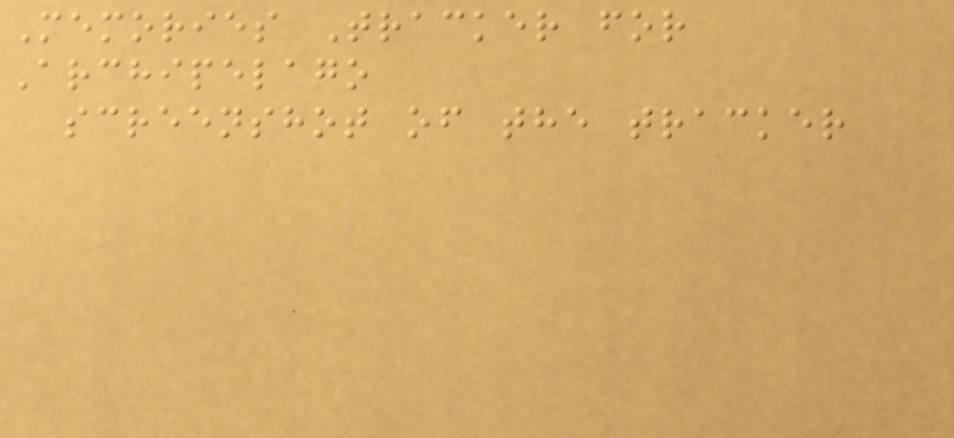Memories Tracker for
Archipelago
screenshot of the tracker
